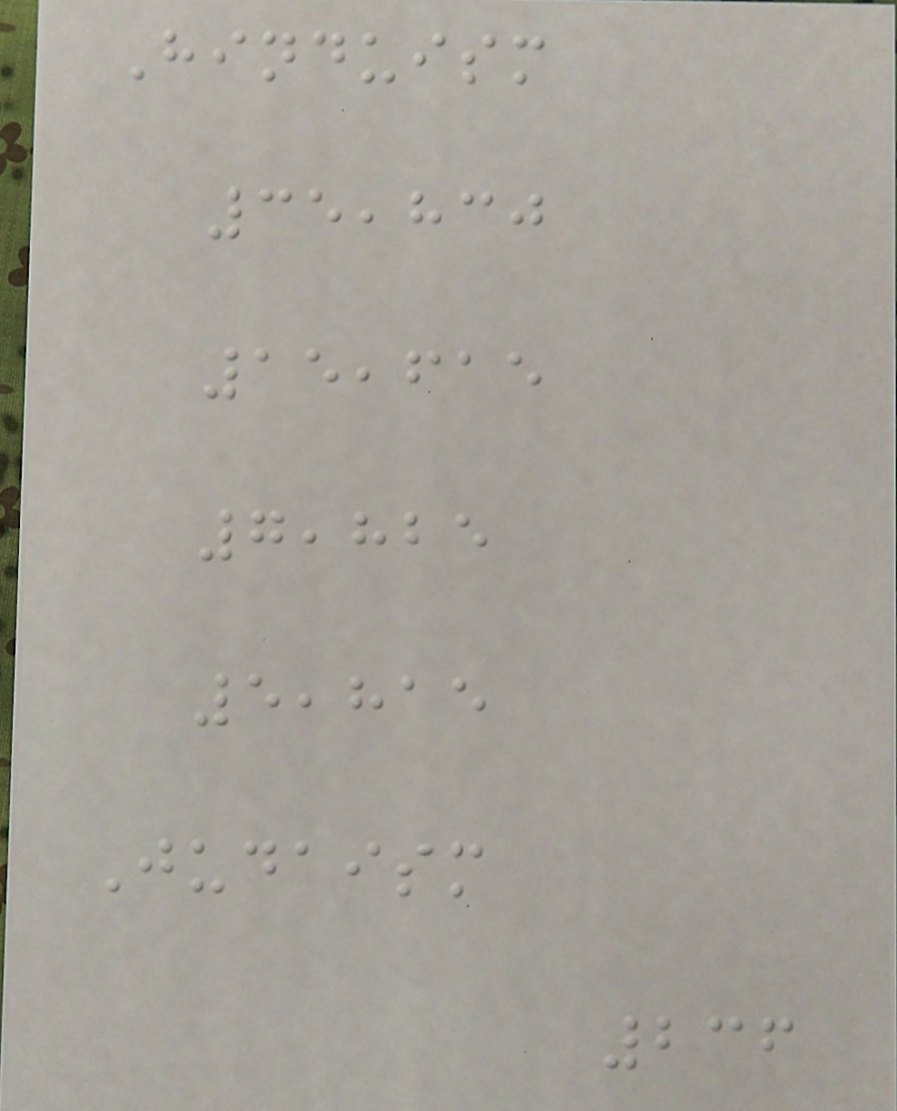Hinduism
35,830
15,615
7,825
5,815
Judaism
236
